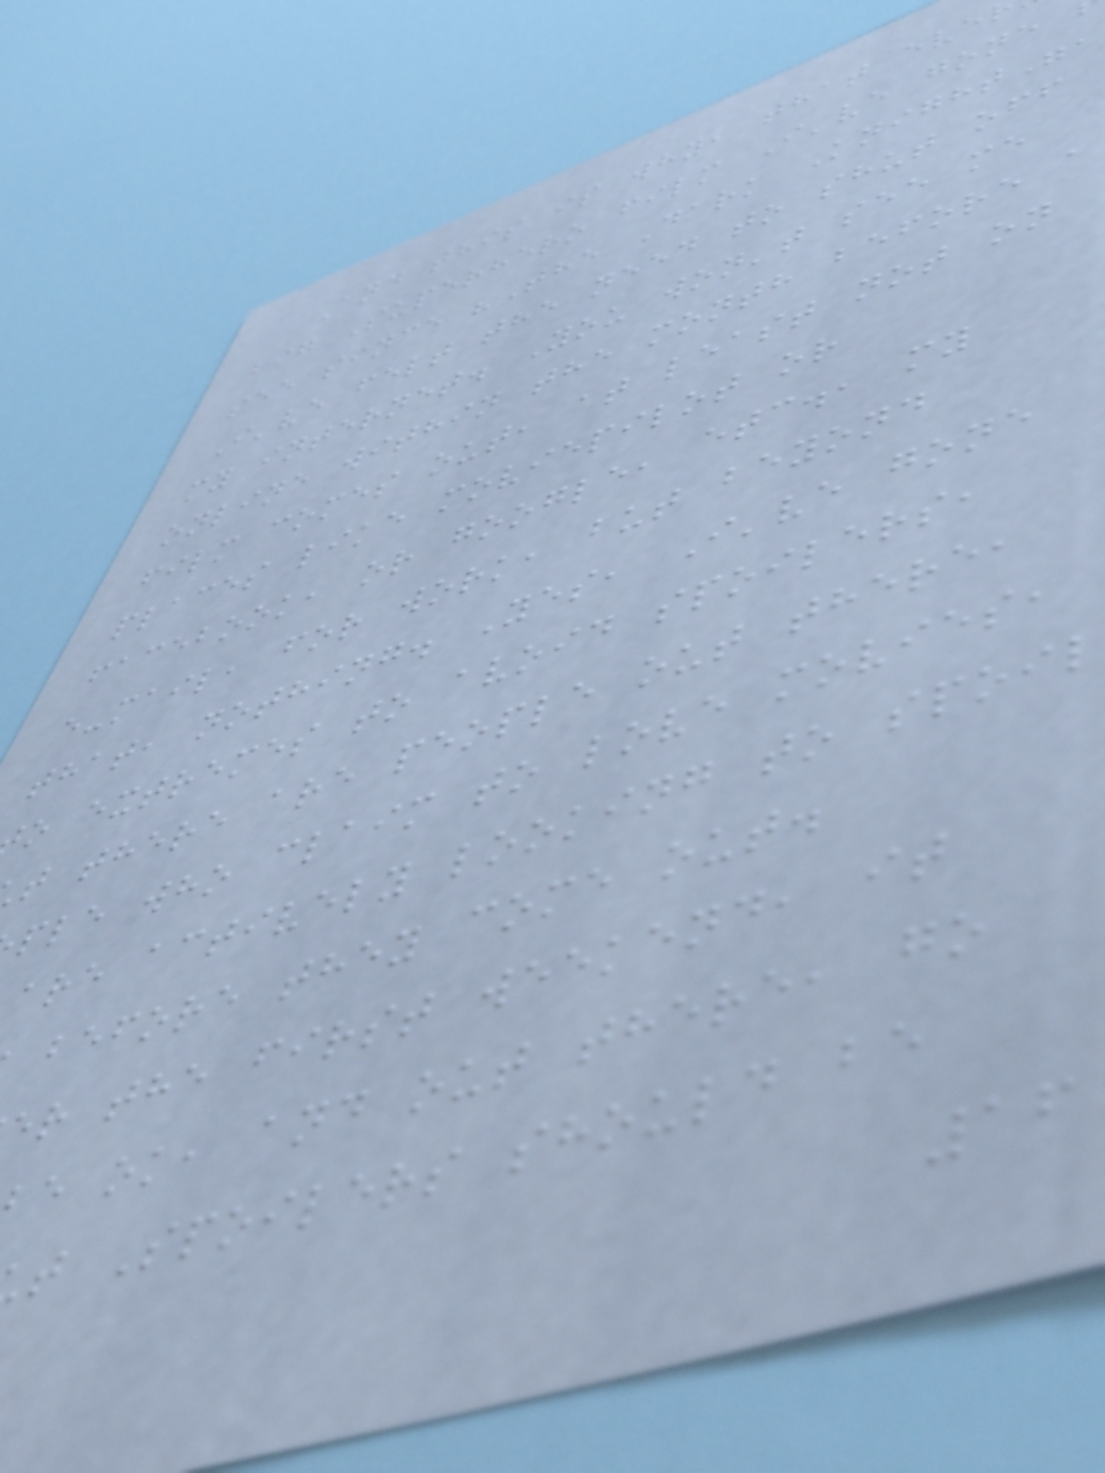And this is why, that eve
big Superhero film I've gone
see since "The Dark Knight",
I've felt the need to shut off
my internet. You won't see me
online within the month before a
film comes out, at least not on
places like moviepilot or
facebook, or google, etc., my
e-mail, for work, but beyond
that, nothing. Yes, I've gone
o extremes to avoid spoilers,
t there are people out there,
ple who claim to love movies,
are actively looking to spoil
before they come out.
er the first weekend, it
e ok, and out there, go
t Spoilers should be
16
